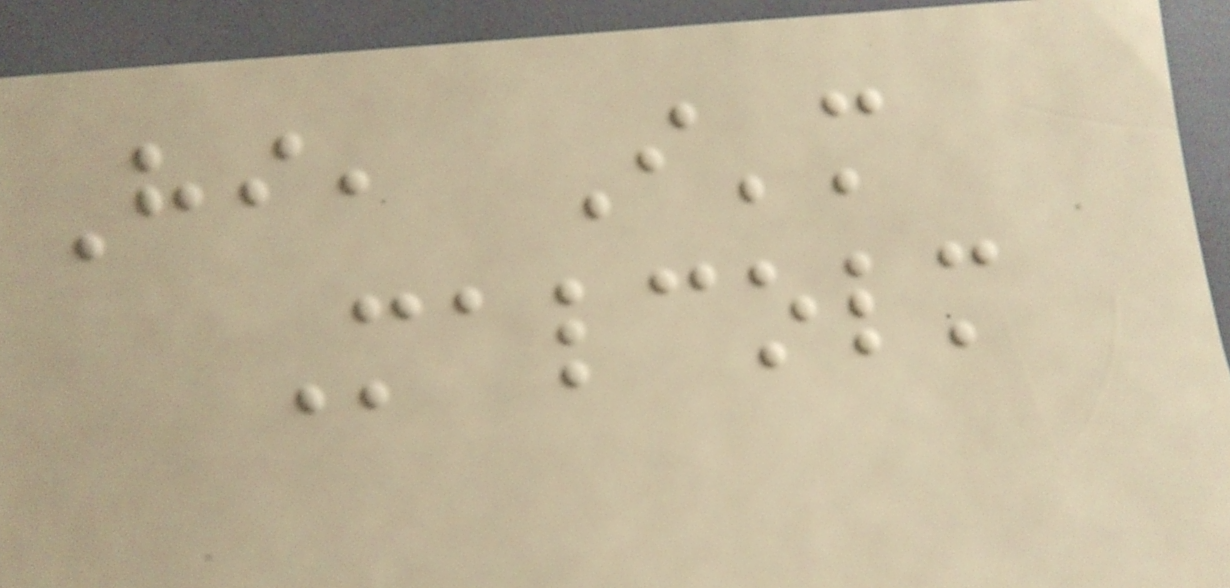Hi, I'm
Malcolm
